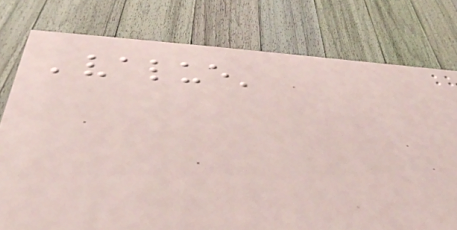'value'
